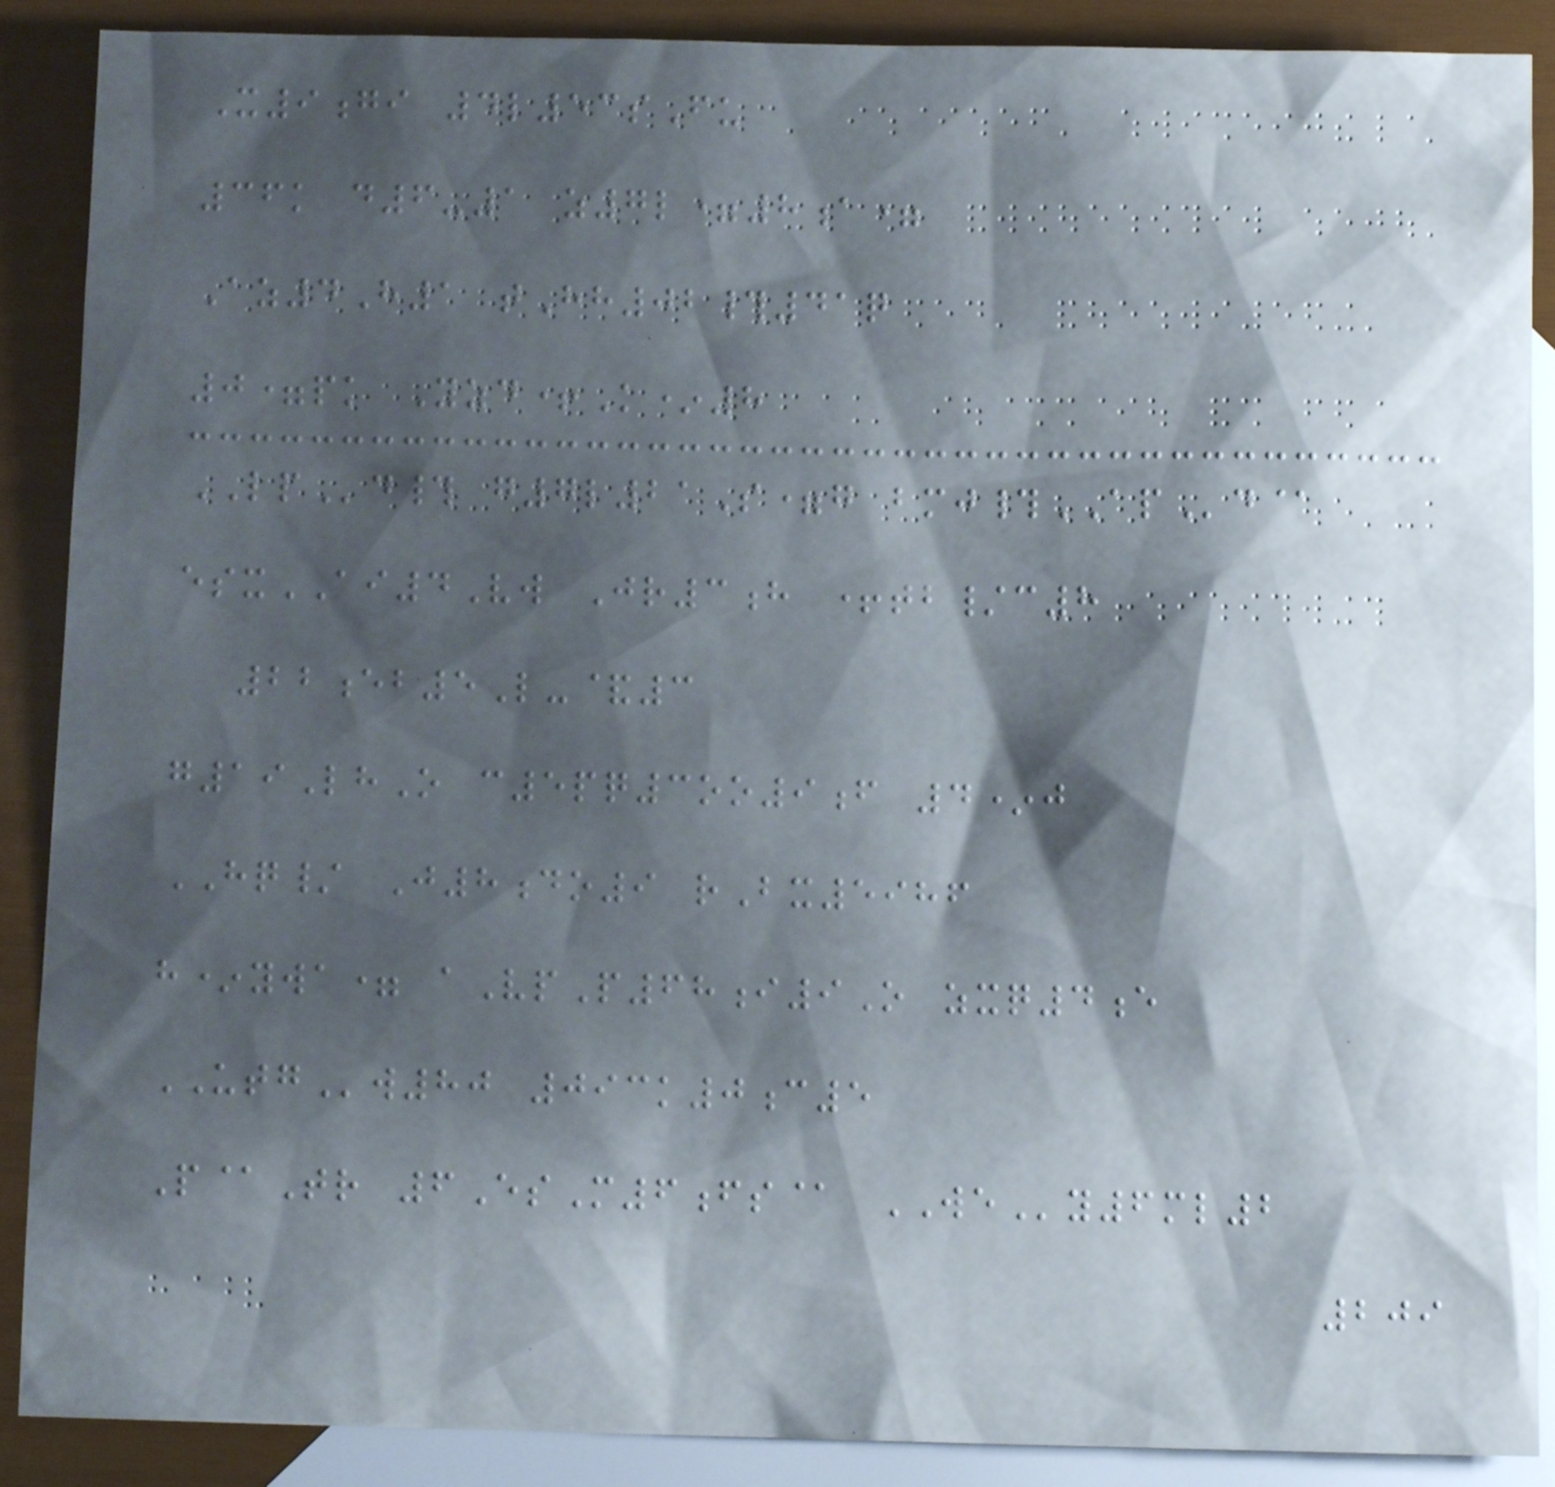X9gi 4l53sFu
36k d6-1 z7l=8a=
Az4H1 tHh02#41q
0=pk Yzd+K*8
LPd# g7l21S=g bmj#APd@
esxAI4Vw Jr3h +tb/c8
22eb5L-&3
g19LhO c5pq3oo9f 4*j
HQ/ J8do9 rBx5986
h*ywa= aVpP68i9O zxq4e
UTGw80 093k0c5
P@Tr 6EsM6fs@ WEy6ml2
209
